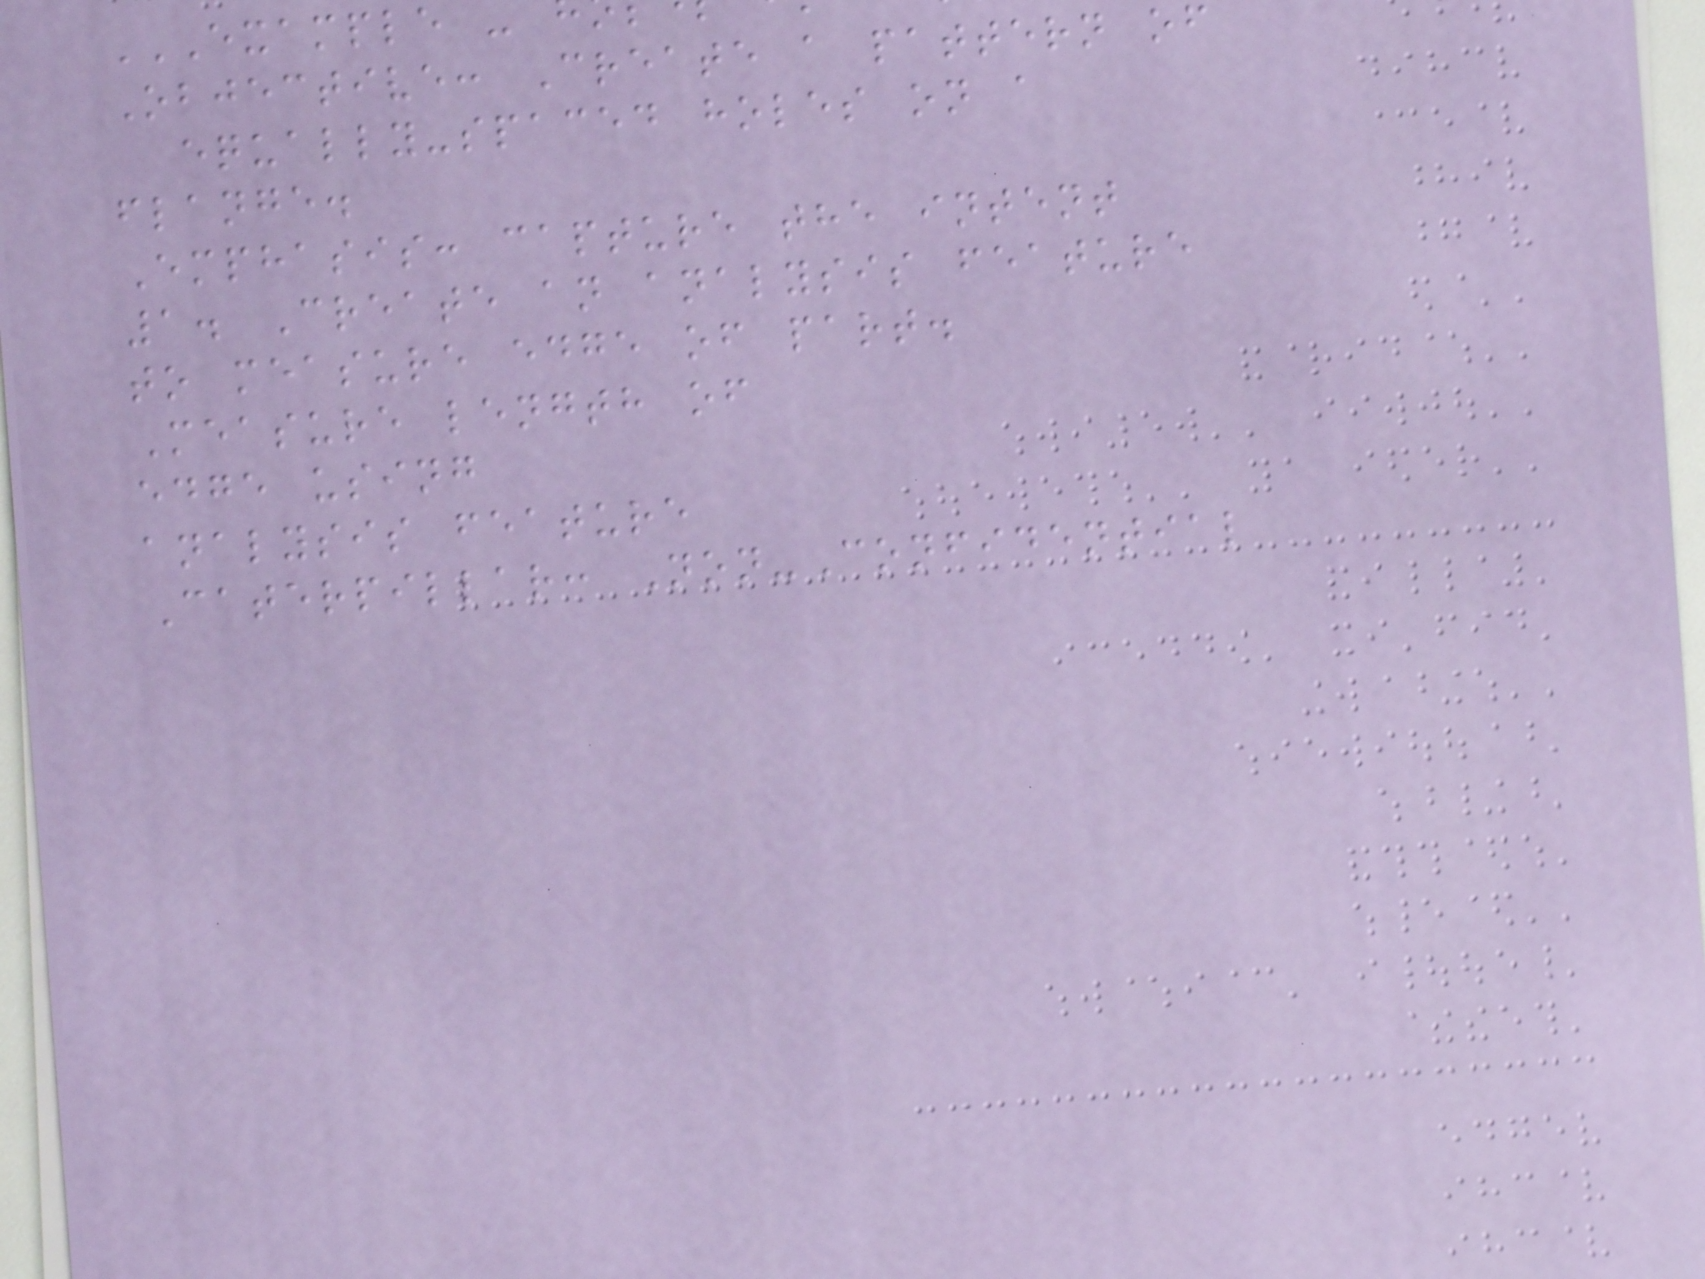Objective: Create a pattern of
equally-spaced holes on a
flange.
Emphasis: capture the intent
1. Create an analysis feature
to measure edge of part.
Measure length of
edge using
analysis feature
Caterpillar: Non-Confidential
